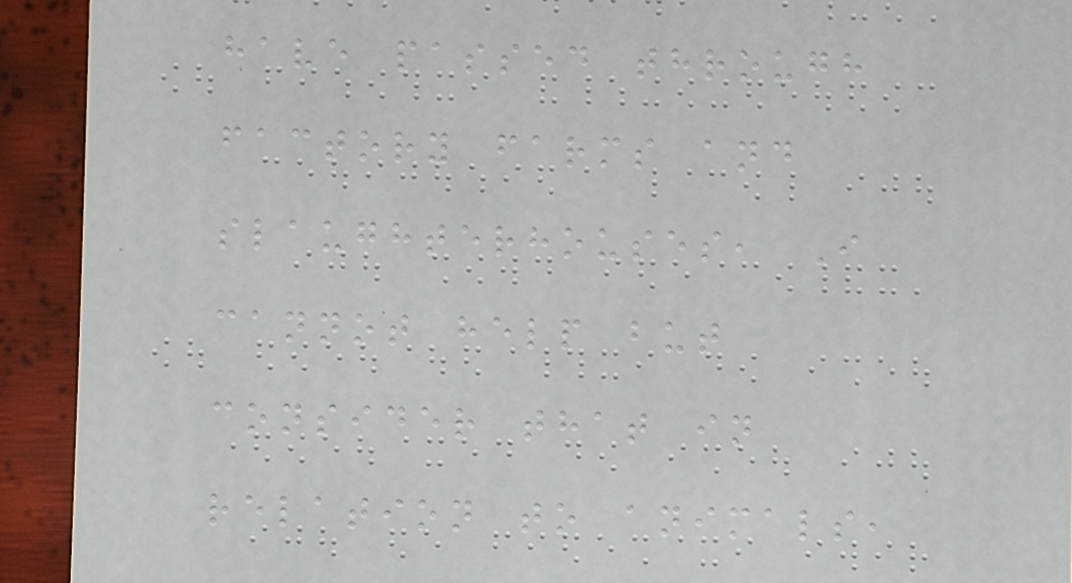have passed through
factory farms and
slaughterhouses, I
cannot help but
consider that in
relation to animals,
